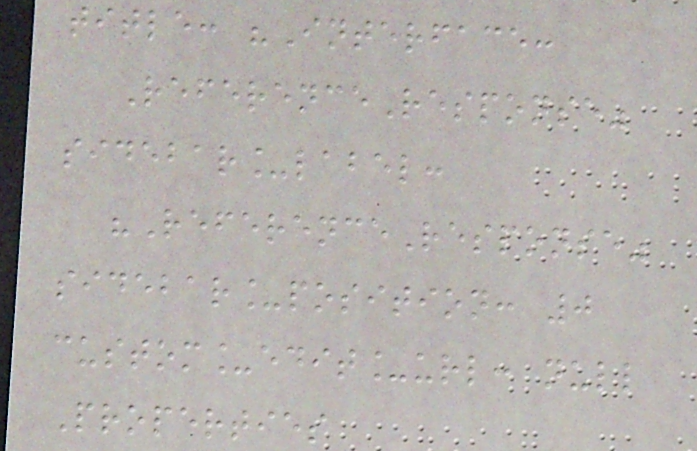title: "Interface:
ReferenceResponse"
sidebar_label:
"ReferenceResponse"
sidebar_position: 0
custom_edit_url: null
Properties
